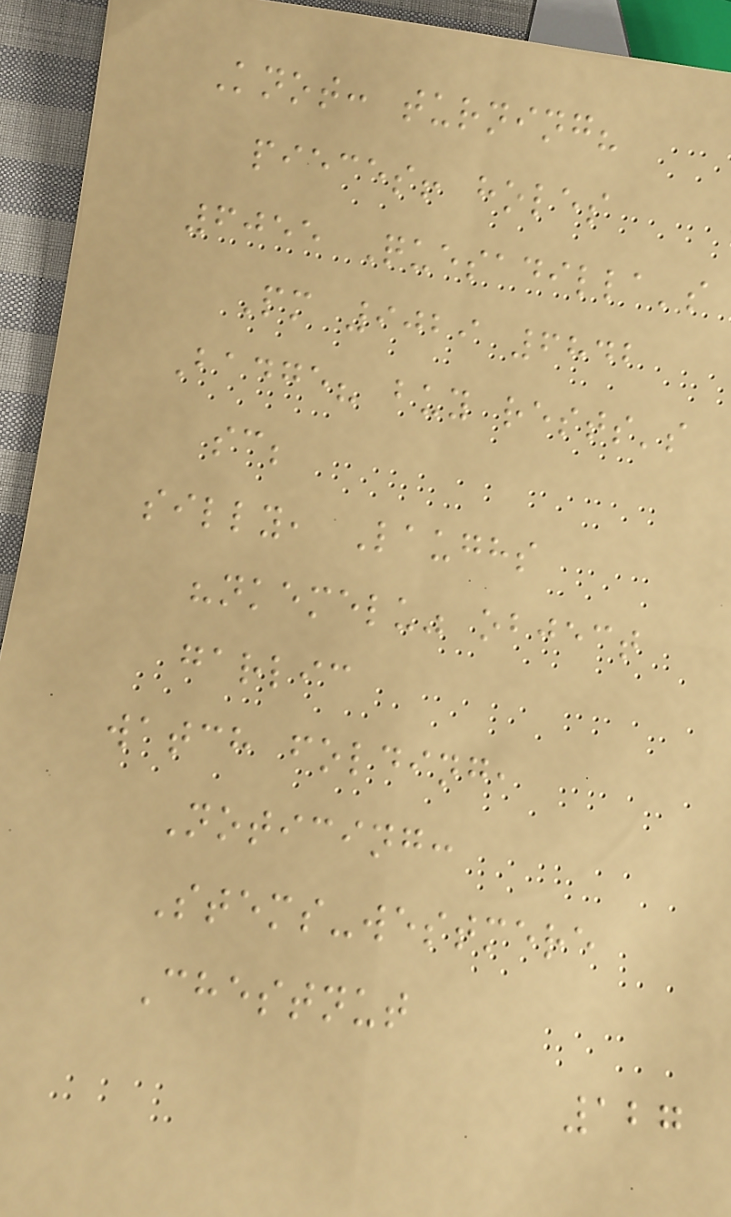Knot: turning?
pieces! holes
6055 Quesadilla's
Pm 9029 6842
Badge? buy rests's
sc;
silly, Laughs
"nkemelu" object
garlic
watch folding,
Noticing:
Stems-westmere
Chestnut
127
